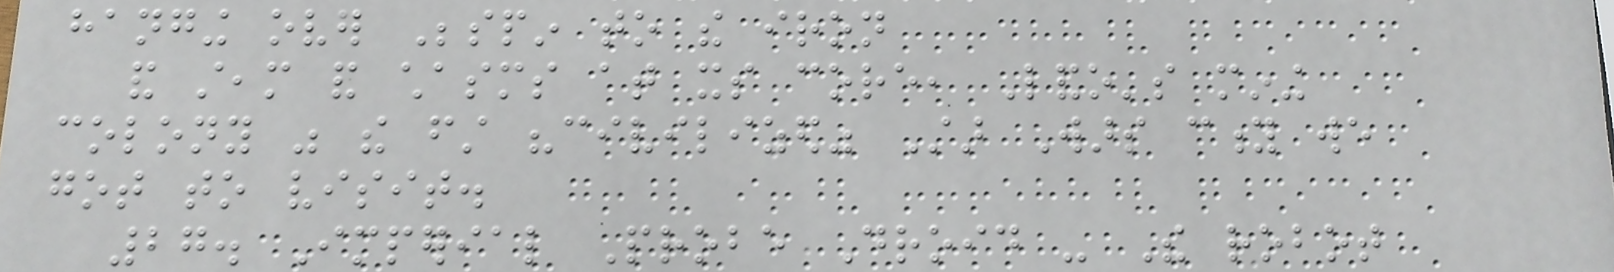hanging over Bespin to the iron
and steam and chasms at its core, Lando's mining
colony was the first "civilized" Star Wars city we
got to visit.
27. Imperial Probe Droid - The robot
